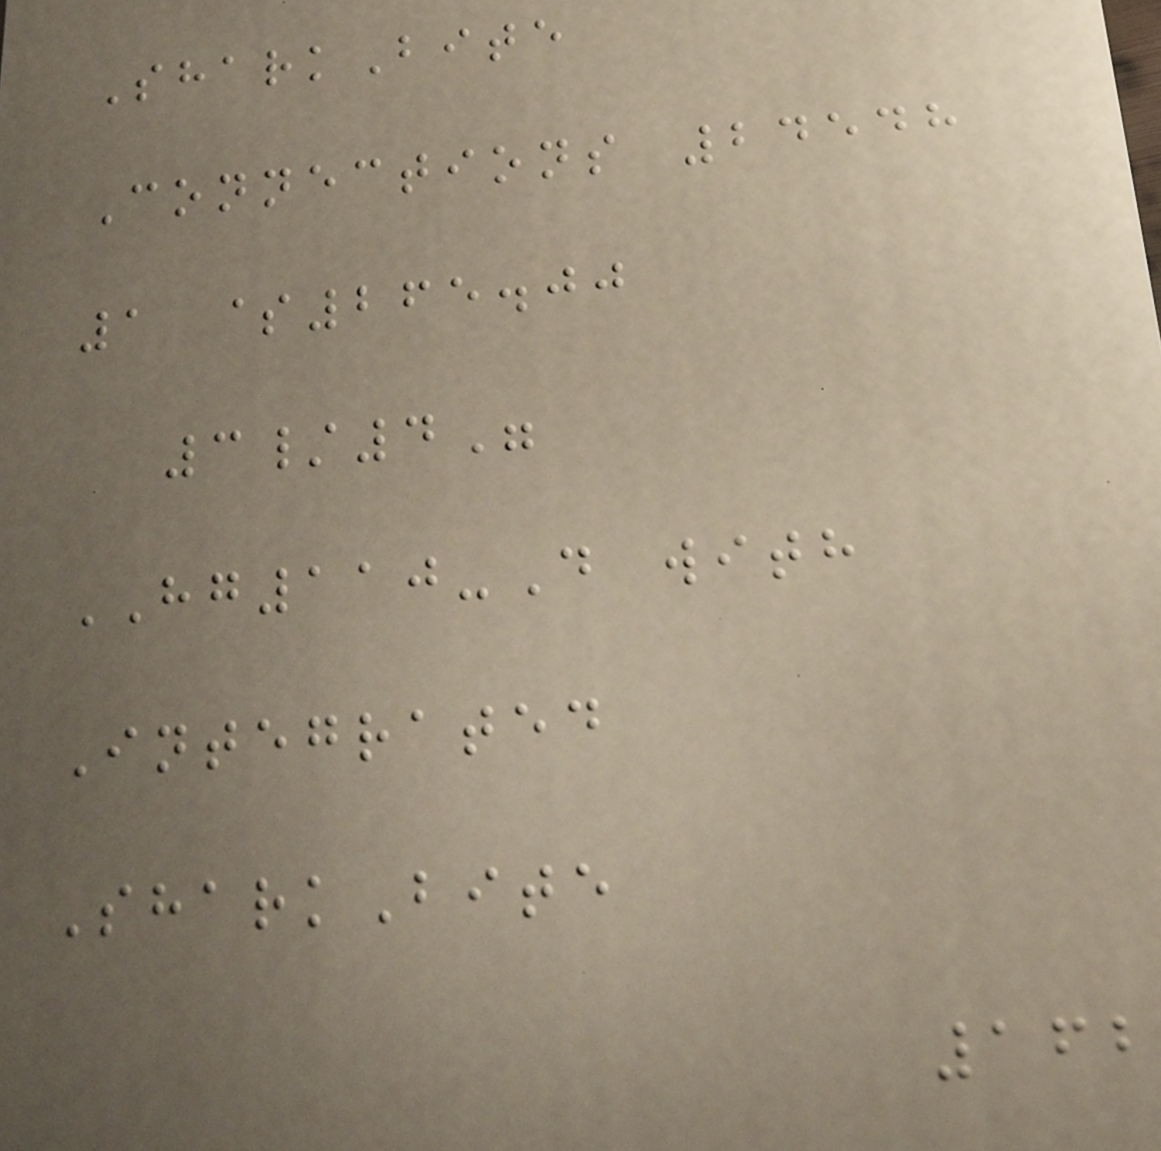SharkBite
Connections 24548
1 $265.00
3/4"
HG110-D with
Integrated
SharkBite
162
